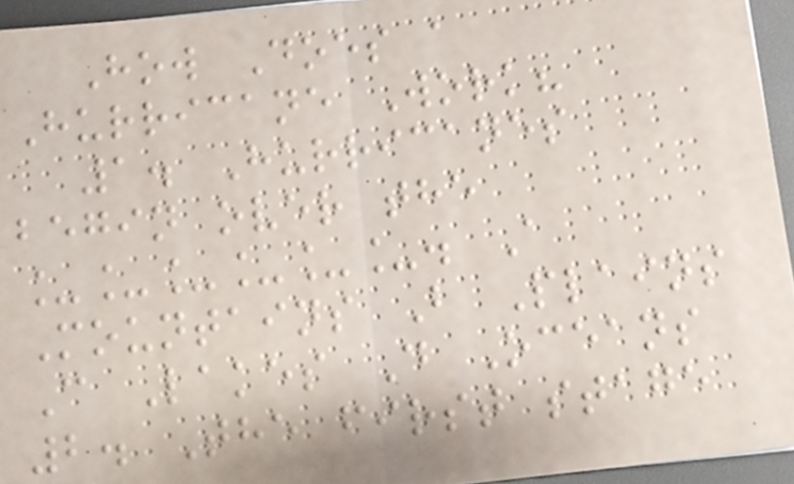How Does a
Hurricane Work?
1. Hurricanes
begin over the
______. A
Mountains B Plains
C Lakes D Oceans
2. The first stage
